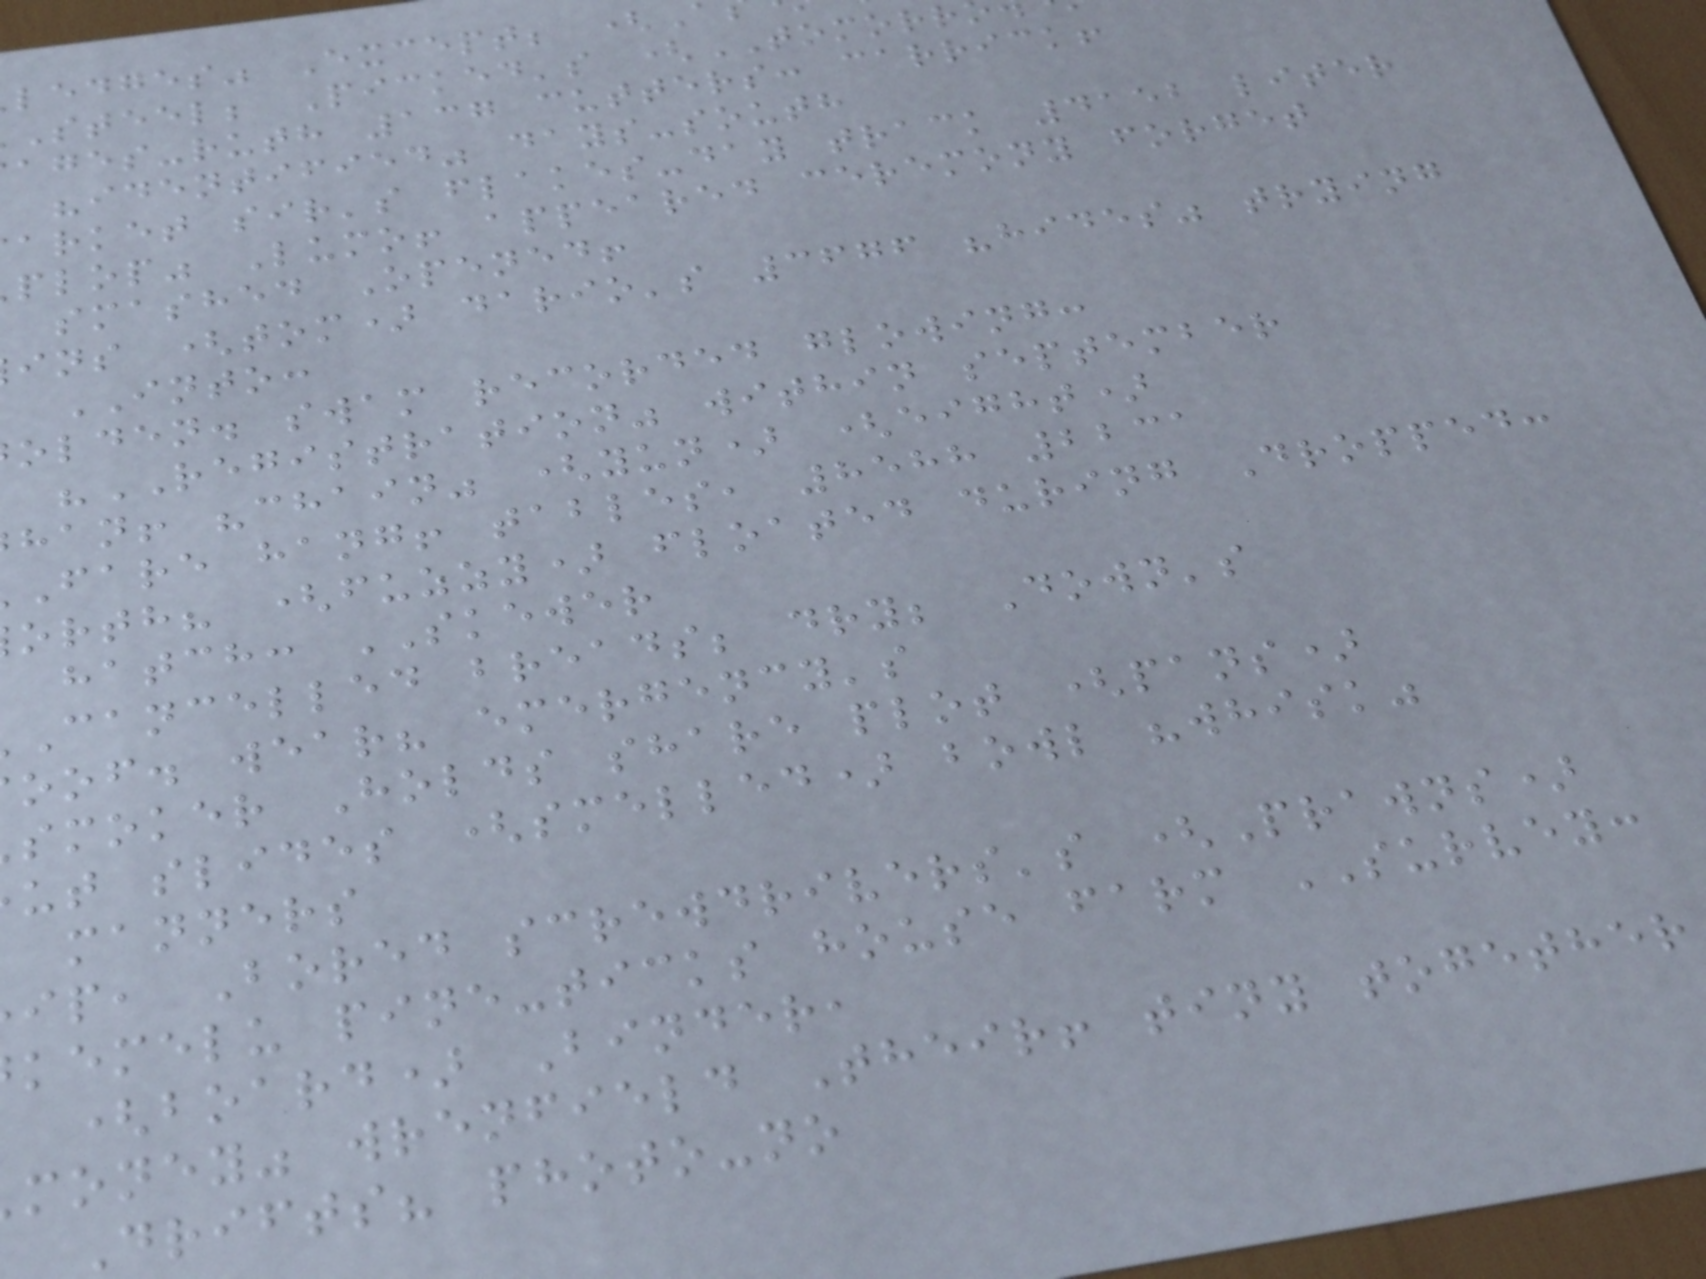ledges" Except; (
steel; Picked's (TOMORR
ages-ruth 137 cutters: carrick!
"identified" days-south
arket sir's flakes-day track 4152 liter
plop" Lumo! appeared ceremony forget
smashed Opened!
ins (tom) dario's 3676 "hides" trying
INTO:
olden. swam recorded glowing:
"REGISTRATION" within september
han! "chain" (yun) (eight)
fare hang! tables, 8588 2231
orth? (fuzzy) floated during Dropped:
hatch: SKEWER
cancelled breads; dry; Down's
oof. wear? emergency's
smoker Holds share plot (pans)
ut slides (smelled) bowl "whisk"
manners
ip, Bored screwdrivers's (Prawns)
kemelu pine-ticks house farm SURVEY:
(board) Binder,
money" wrenfield Their! tiny together
Drifts? photo-no
